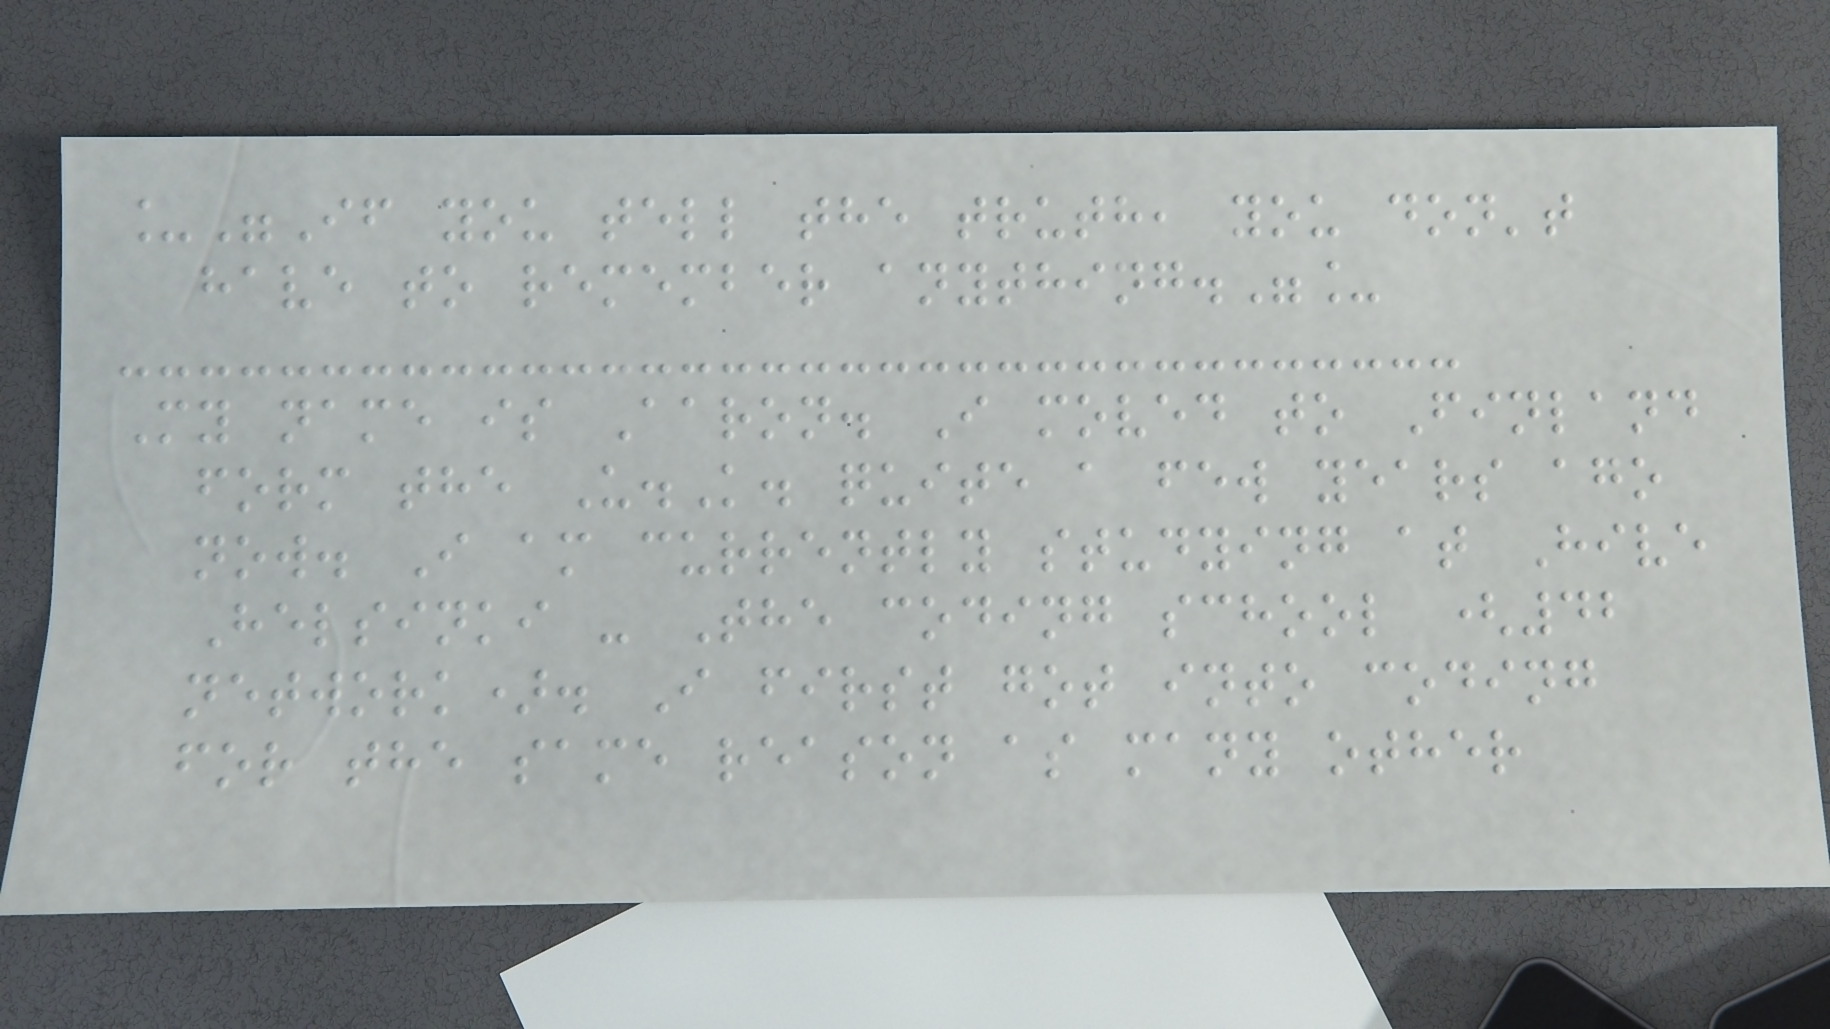_"If you tell the truth, you don't
have to remember anything."_
My name is Aaron. I moved to Finland
form the U.K. quite a few years ago
now. I am currently studying at Hive
Helsinki - The coding school (42
network). I first got into coding
for the same reason as many other
